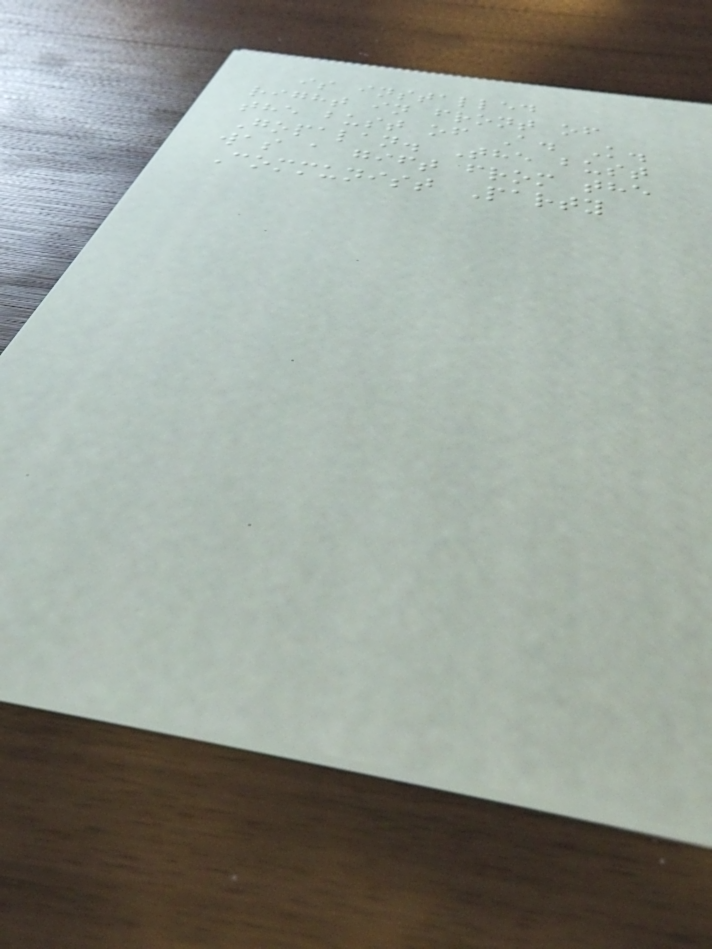is installed
right in front of
the bust of A. K.
Gopalan. The bust
was a gift from the
Communist Party
